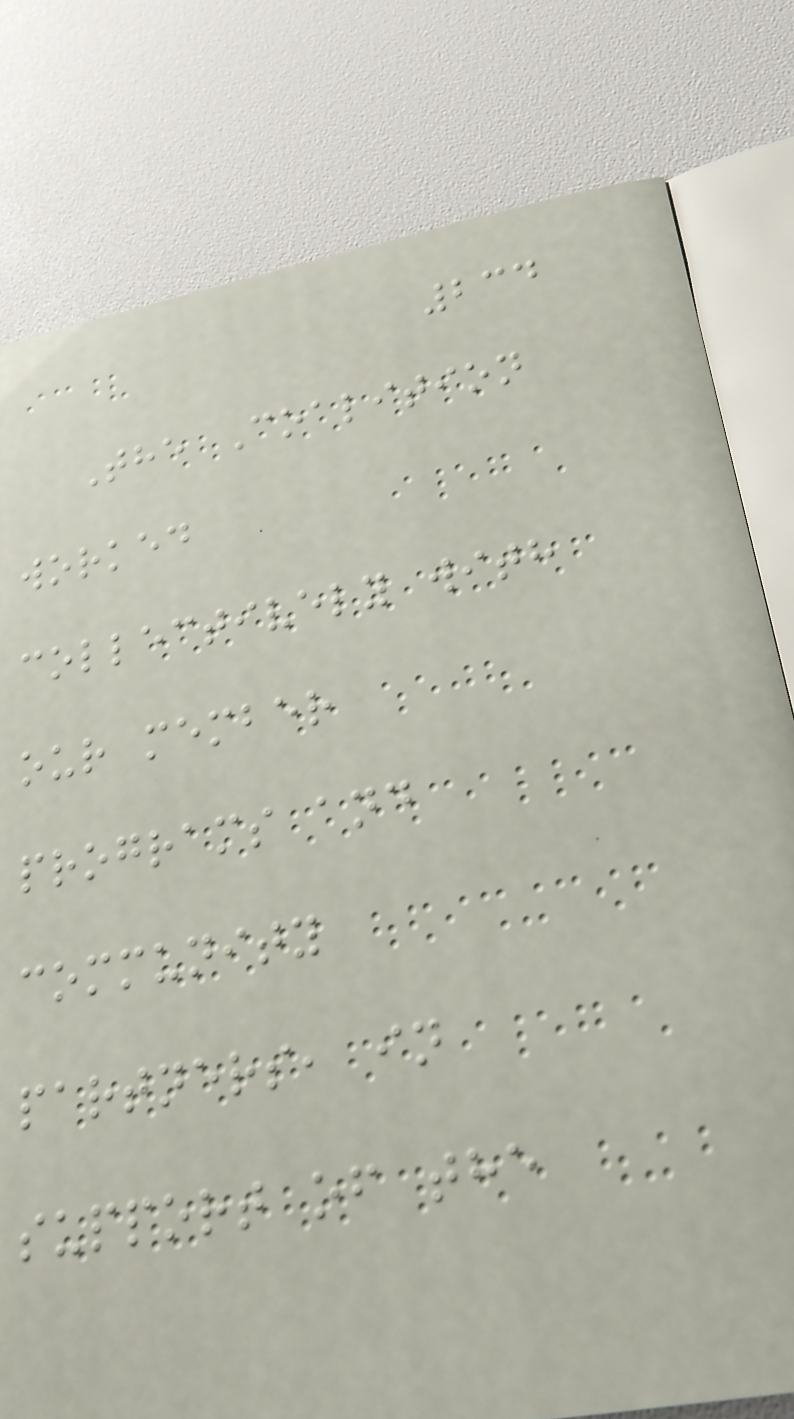234
The Coalition
worked
collectively with
our member
programs and
community
partners, in
support of the
